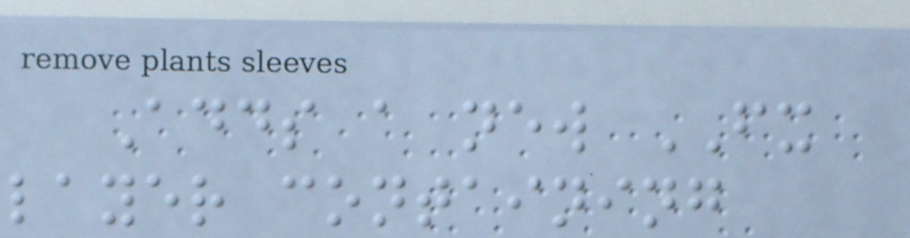Adds a new FX
layer containing
